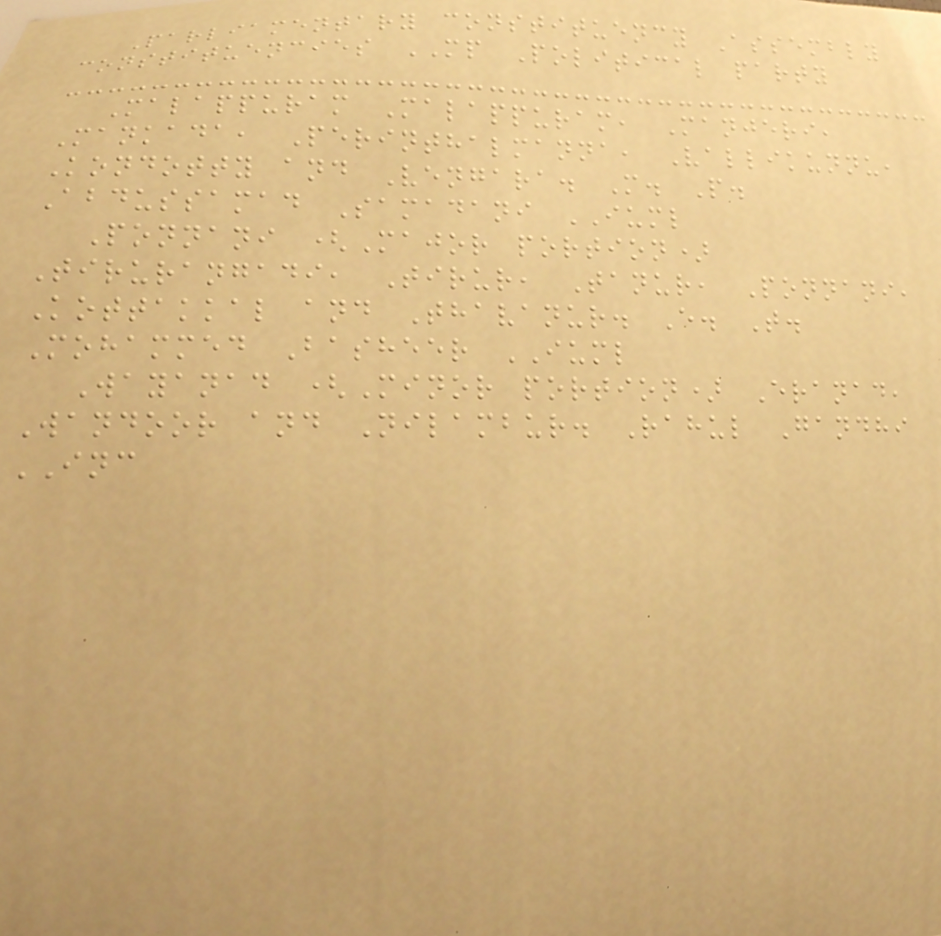Parliamentary constituency Assembly
constituencies MP Political party
Malappuram Malappuram, Manjeri,
Mankada, Perinthalmanna, Vallikunnu,
Kondotty and Vengara. M. P.
Abdussamad Samadani IUML
Ponnani (Major portion)
Tirurangadi, Tirur, Tanur, Ponnani,
Kottakkal and Thavanur. E. T.
Mohammed Basheer IUML
Wayanad (Minor portion) Eranad,
Wandoor and Nilambur. Rahul Gandhi
INC
